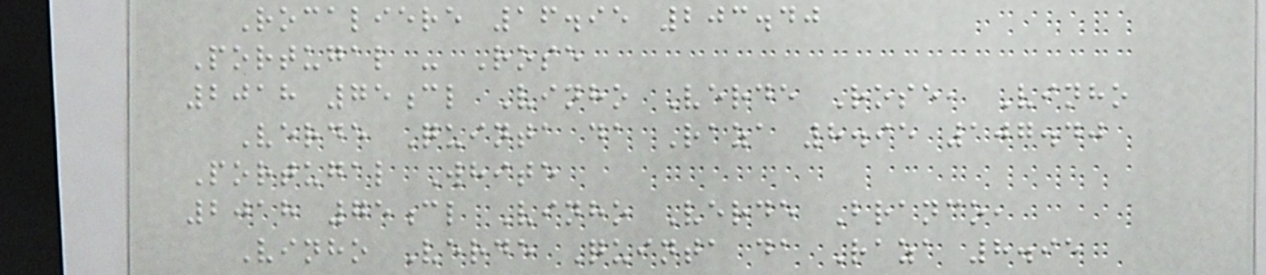Rocaliere 16.95 203.40
Portugal - Rose
2018 75cl Vinho Verde Rose, Vinho
Verde Quinta da Raza 8.95 107.40
Portugal White
2018 75cl Vinho Verde Branco,
Vinho Verde Quinta da Raza 8.95
